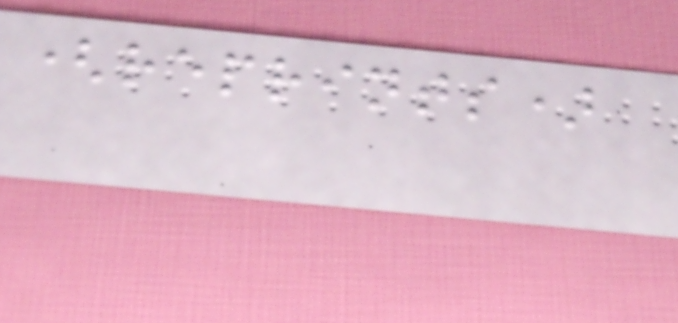(reprints)
